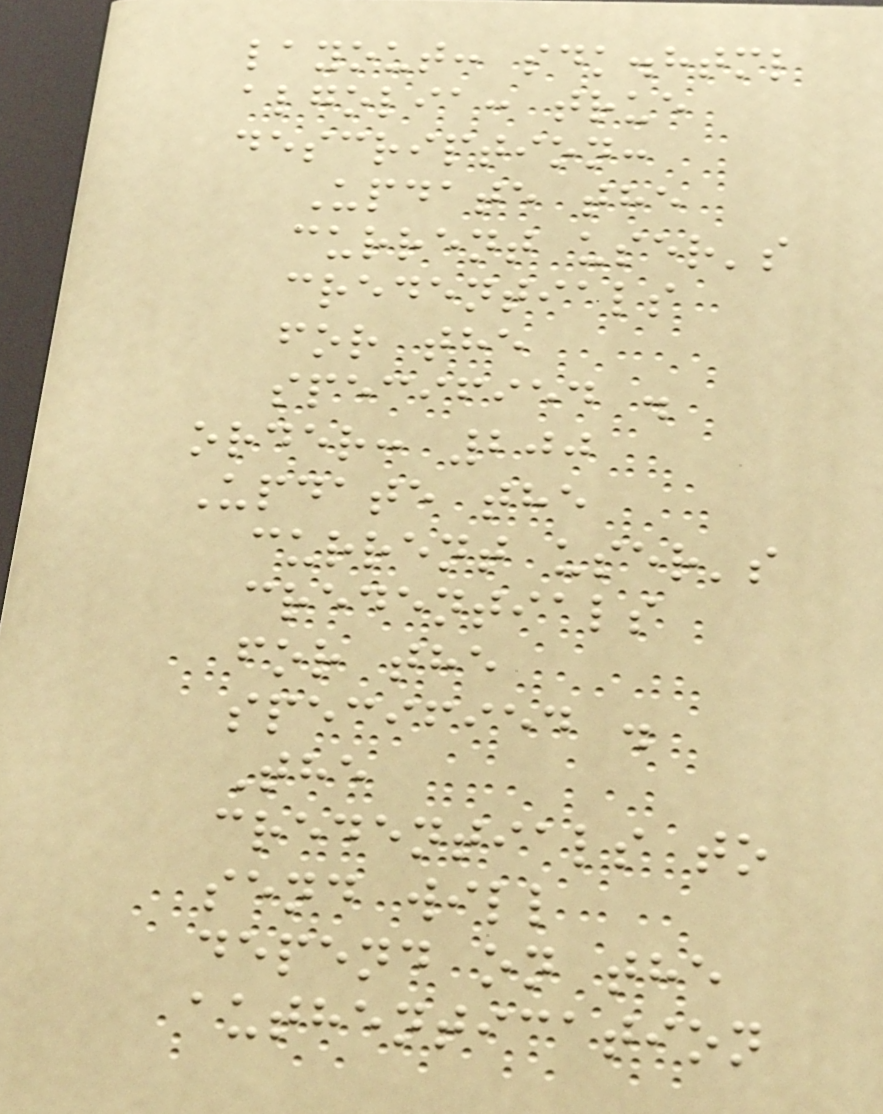layout: sdk.html
algolia: true
description:
Update the
current user's
credentials
for the
specified .
order: 200
Update the
current user's
credentials
for the
specified .
The
credentials to
send will
depend on the
authentication
